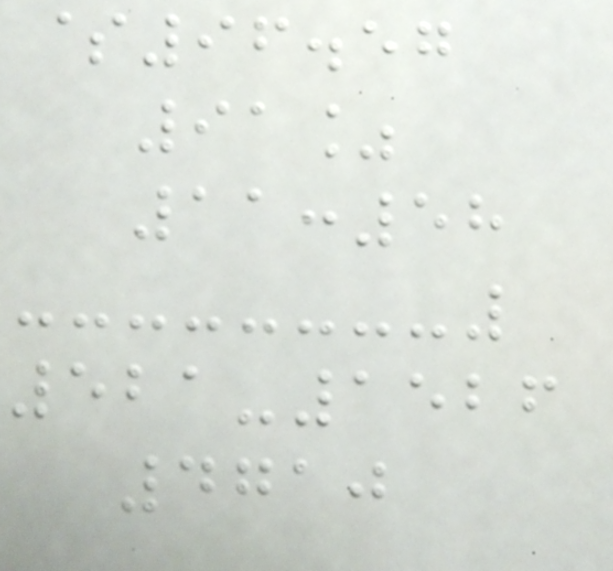$96.57
91%
11:58
521-1526
4710
